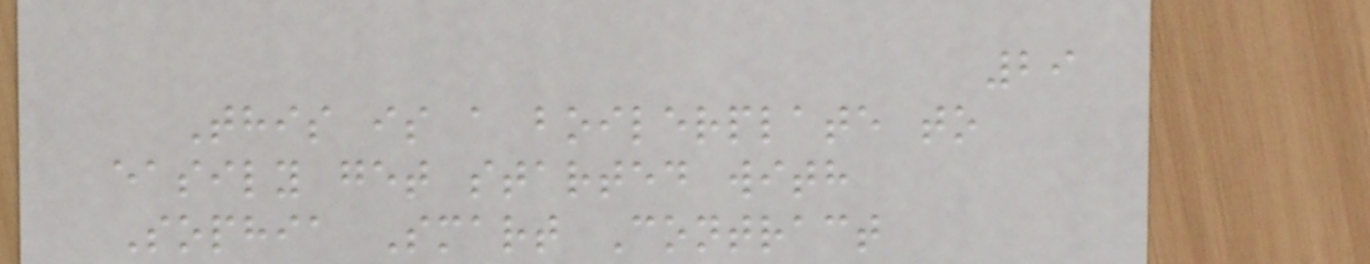29
This is a boilerplate to
easily get started with
Sophia Smart Contract
